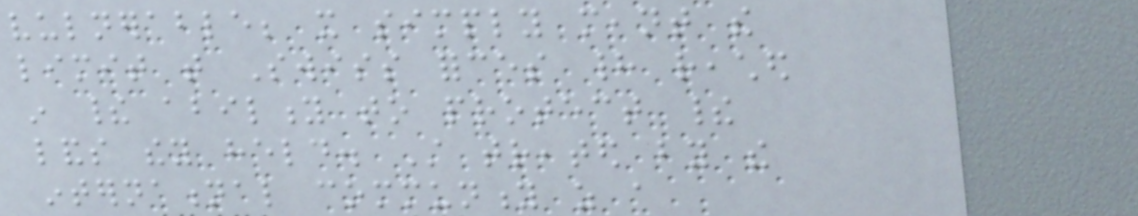vulnerable; it simply meant the
limit that Swiss forces had reached
in their ability to protect their
lands they held. Still treated by the
international community as a
